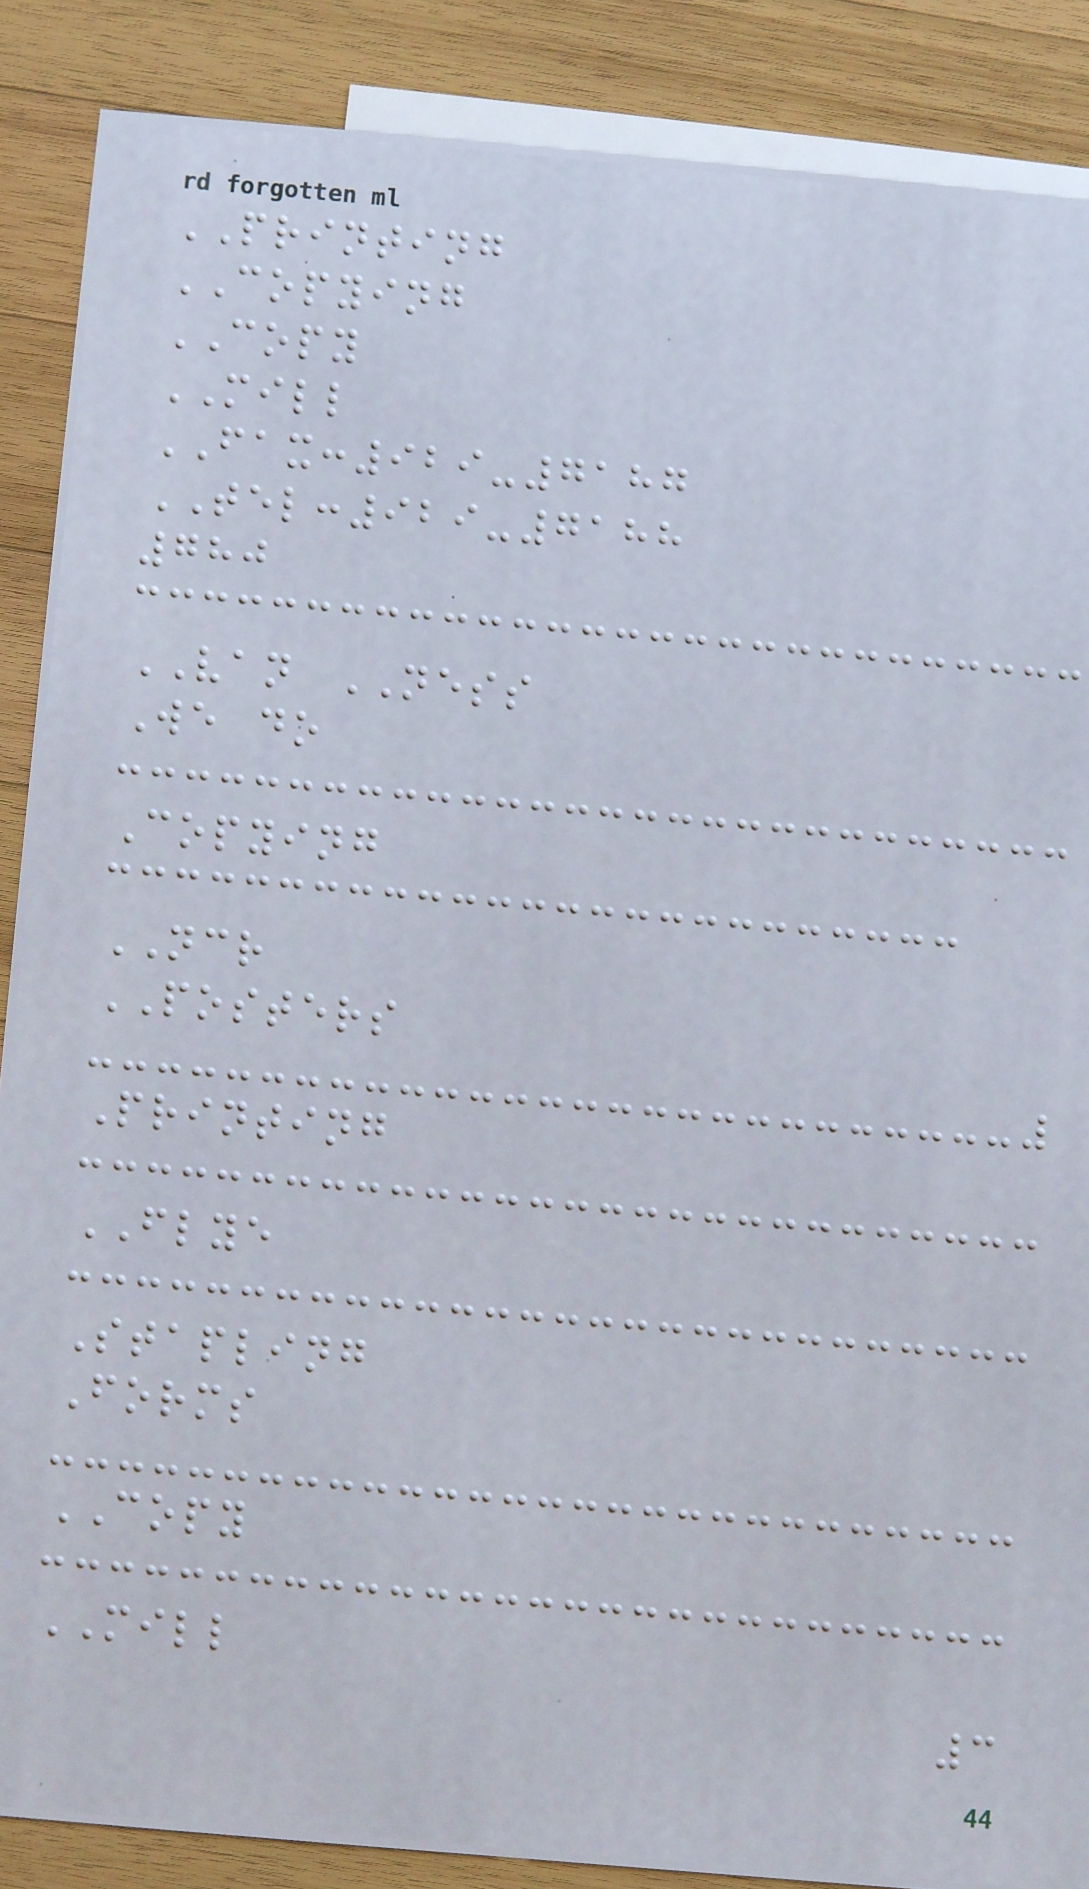PRINTING
COPYING
COPY
MILL
FAX:929-7187
TEL:929-7188
780
VAN NESS
We do
Copying
NCR
POSTERS
Printing
FLYE
Stapling
Forms
COPY
MILL
3
